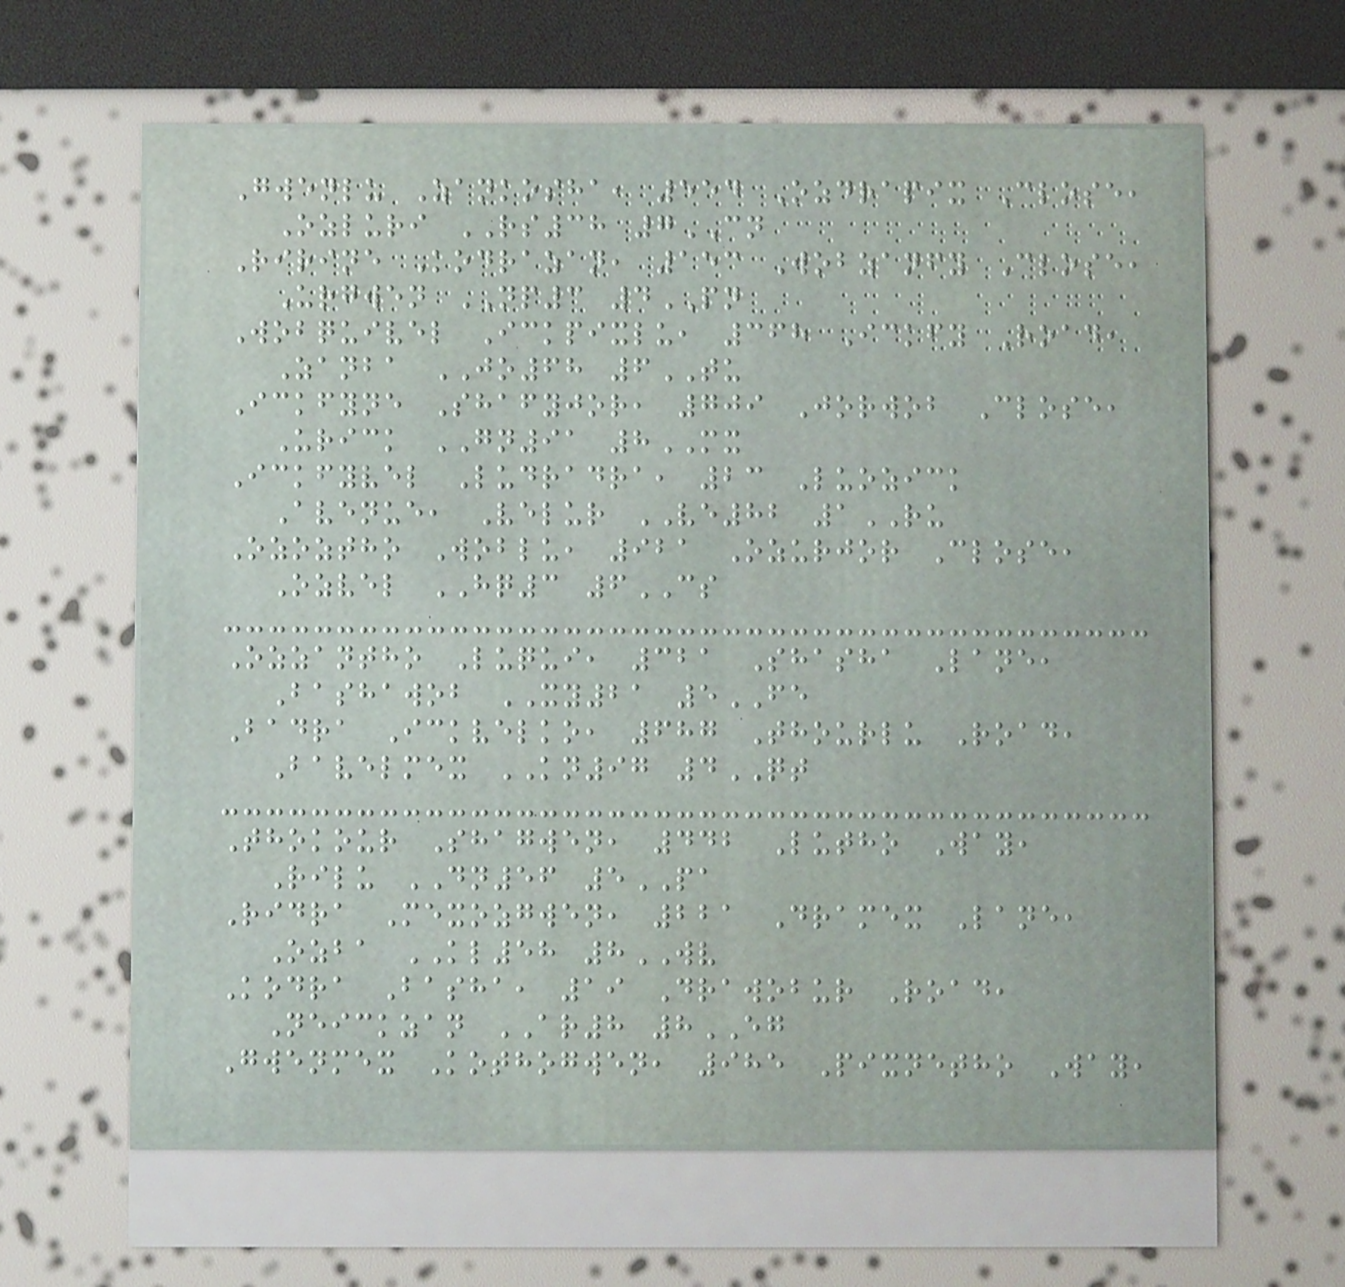Gwenlu Zankosha, 554 Ozdrapix Close,
Ozluri RS38 7CN
Ririne Kodrazan, 153 Wobzanfy Close,
Urgwen NP3 4PN
Wobquivel Ickpixlu, 368 Ickfy Road,
Zanba JO68 6TU
Ickfyne Shafyjor, 709 Jorwob Close,
Urick GN91 8MX
Ickfyvel Ludradra, 23 Luozick
Avenue, Velur VE82 1RU
Ozoztho Woblu, 921 Ozurjor Close,
Ozvel HQ3 6CS
Ozzantho Luqui, 321 Shasha Lane,
Bashawob XY21 5FE
Badra Ickvelko, 687 Thourlu Road,
Bavelmex KN97 4QT
Thokour Shagwen, 442 Lutho Way,
Rilu DN56 5PA
Ridra Mexozgwen, 221 Dramex Lane,
Ozba KL58 8WV
Kodra Basha, 19 Drawobur Road,
Neickzan AR8 8EG
Gwenmex Kothogwen, 985 Pixnetho Way,
